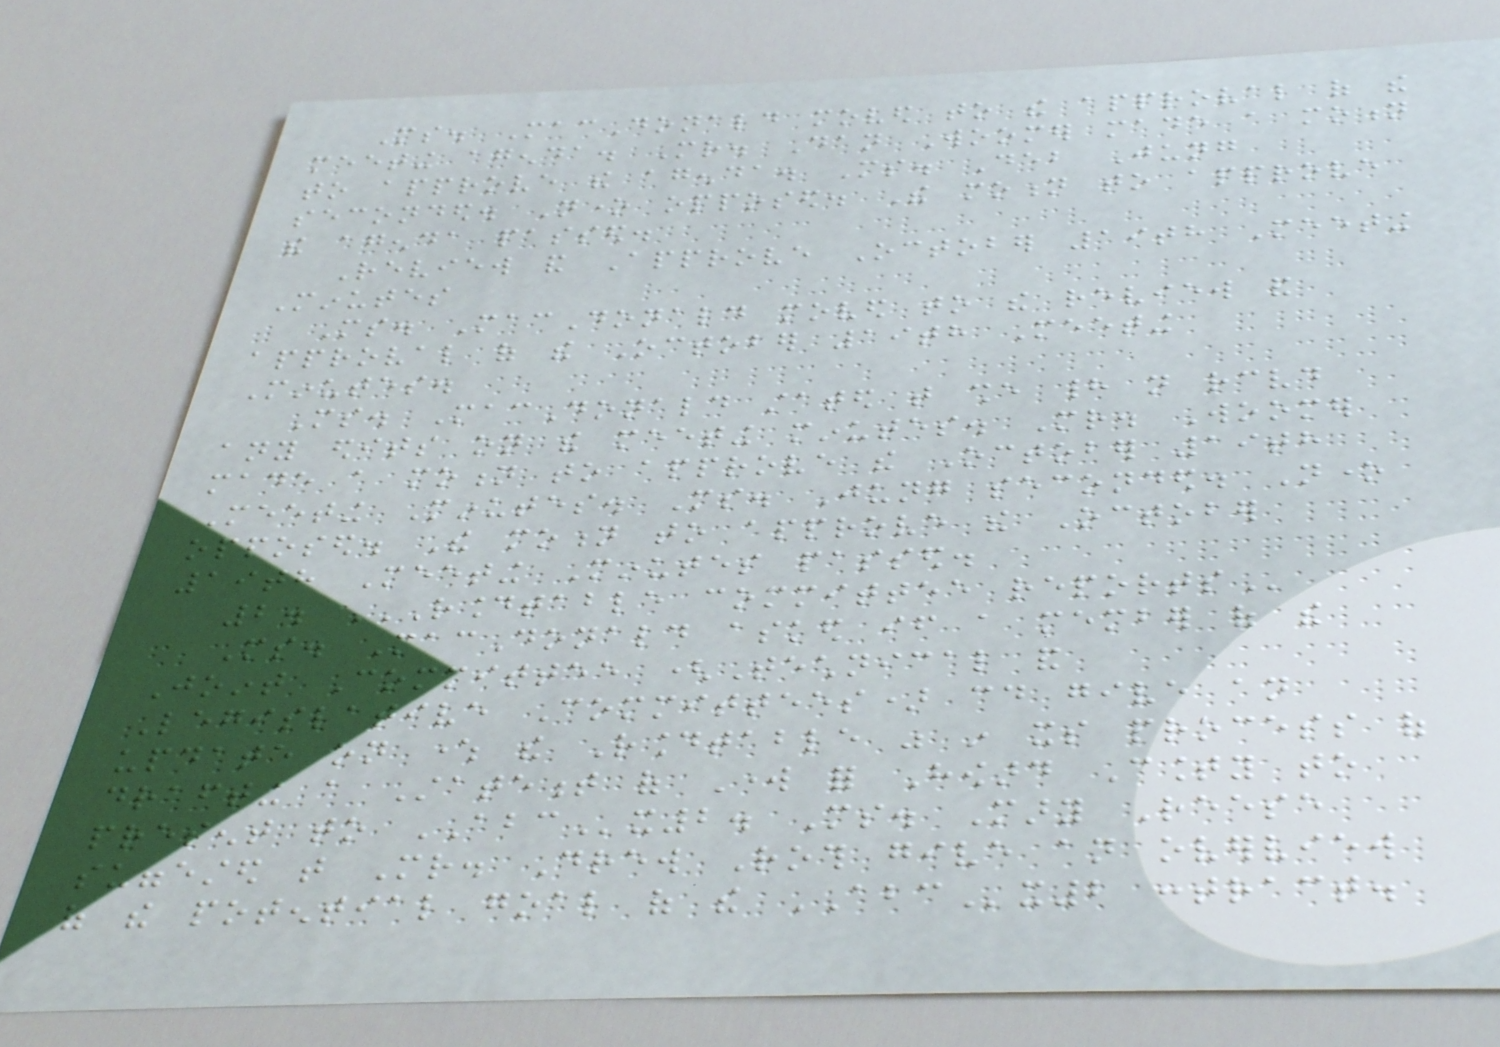Ms. MacDonald moved to the approval of the
meeting agenda. Mr. Dan Woomer made a motion
to approve the agenda. Ms. Deb Jung
seconded. None opposed. The motion to approve
the agenda passed.
Review and Approve October 19th Meeting
Minutes
Ms. MacDonald moved to the review and
approval of the October 19th Meeting
Minutes.
Ms. MacDonald stated that she had not received
any edits on the meeting minutes. Mr. Woomer
made a motion to approve the October 19th
Meeting Minutes. Ms. Jung seconded. None
opposed. The motion to approve the October
19th Meeting Minutes passed.
2. ROUNDTABLE COMMITTEE REPORTS
Ms. MacDonald asked if a member of the
Joint Committee (Technical and
Legislative Committees) could give an
update on where the Roundtable was in its process of
drafting a Statement of Work for Howard County to
present to ABCx2. Ms. Mary Reese
suggested that Mr. Drew Roth give an overview
of the potential goal of the ABCx2 contract.
